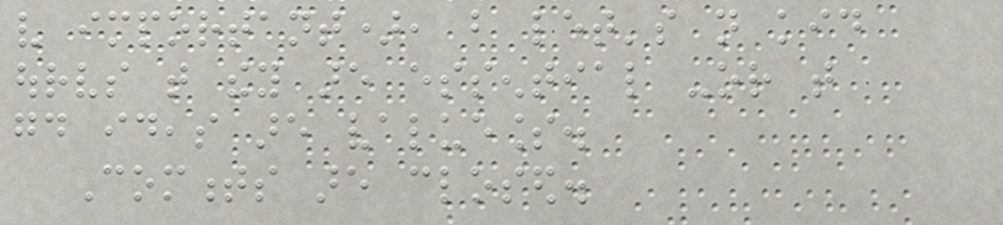very important), but let's not kid
ourselves that they are essential -or that
good ideas are valueless.
Comments are closed.
